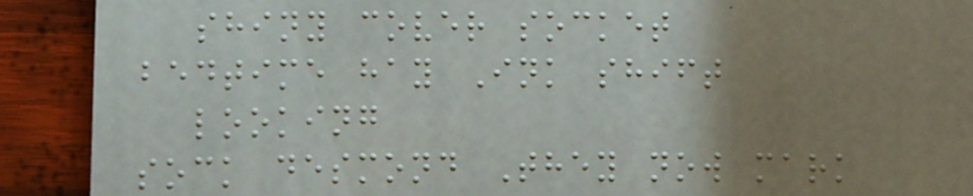shiny cover socket
bedtime hay Ink shift
looking
sock desmond They now mark
